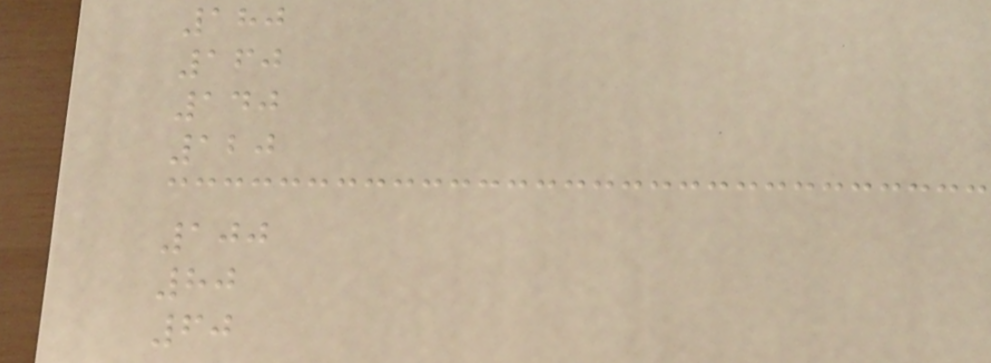180
160
140
120
100
80
60
